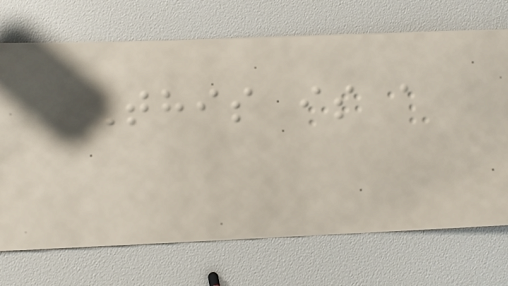This is a
